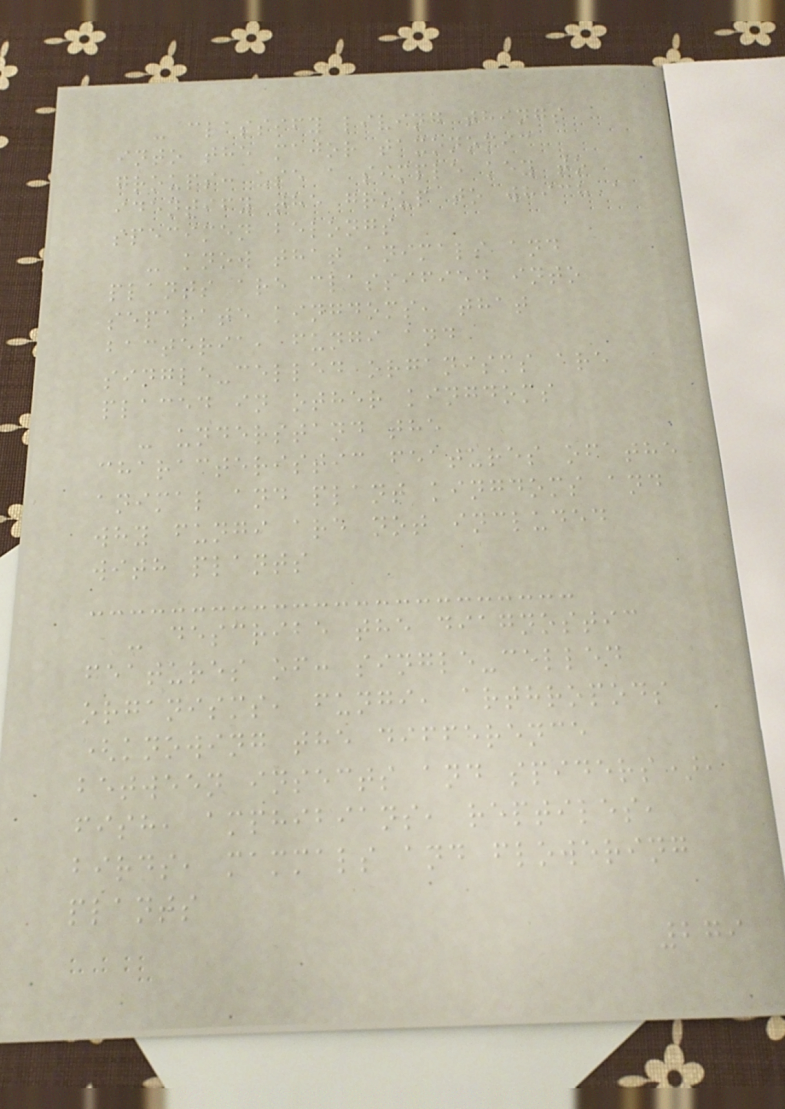- classify living things
into the major taxonomic
groups: use a simple key to
identify the group to which a
specimen belongs
- know that animals and
plants are classified into
separate kingdoms, that
bacteria, fungi and
single-celled organisms are
placed in other kingdoms
- understand the
characteristic features of the
animal and plant kingdoms and
why fungi are not included
with plants
- describe the diagnostic
features of: single-celled
organisms, fungi, arthropods
(knowing the difference
between insects and spiders),
fish, amphibians, reptiles,
birds, mammals and flowering
plants
279
